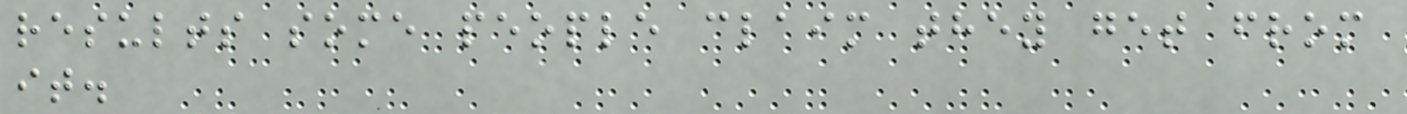results some people claim they get from
it.
